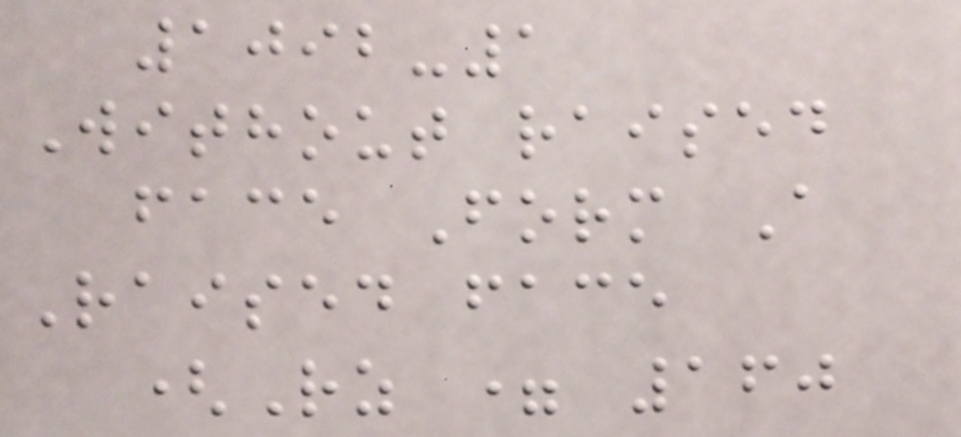1092-1
Without raised
face Form A
Raised face
(Rz = 160
